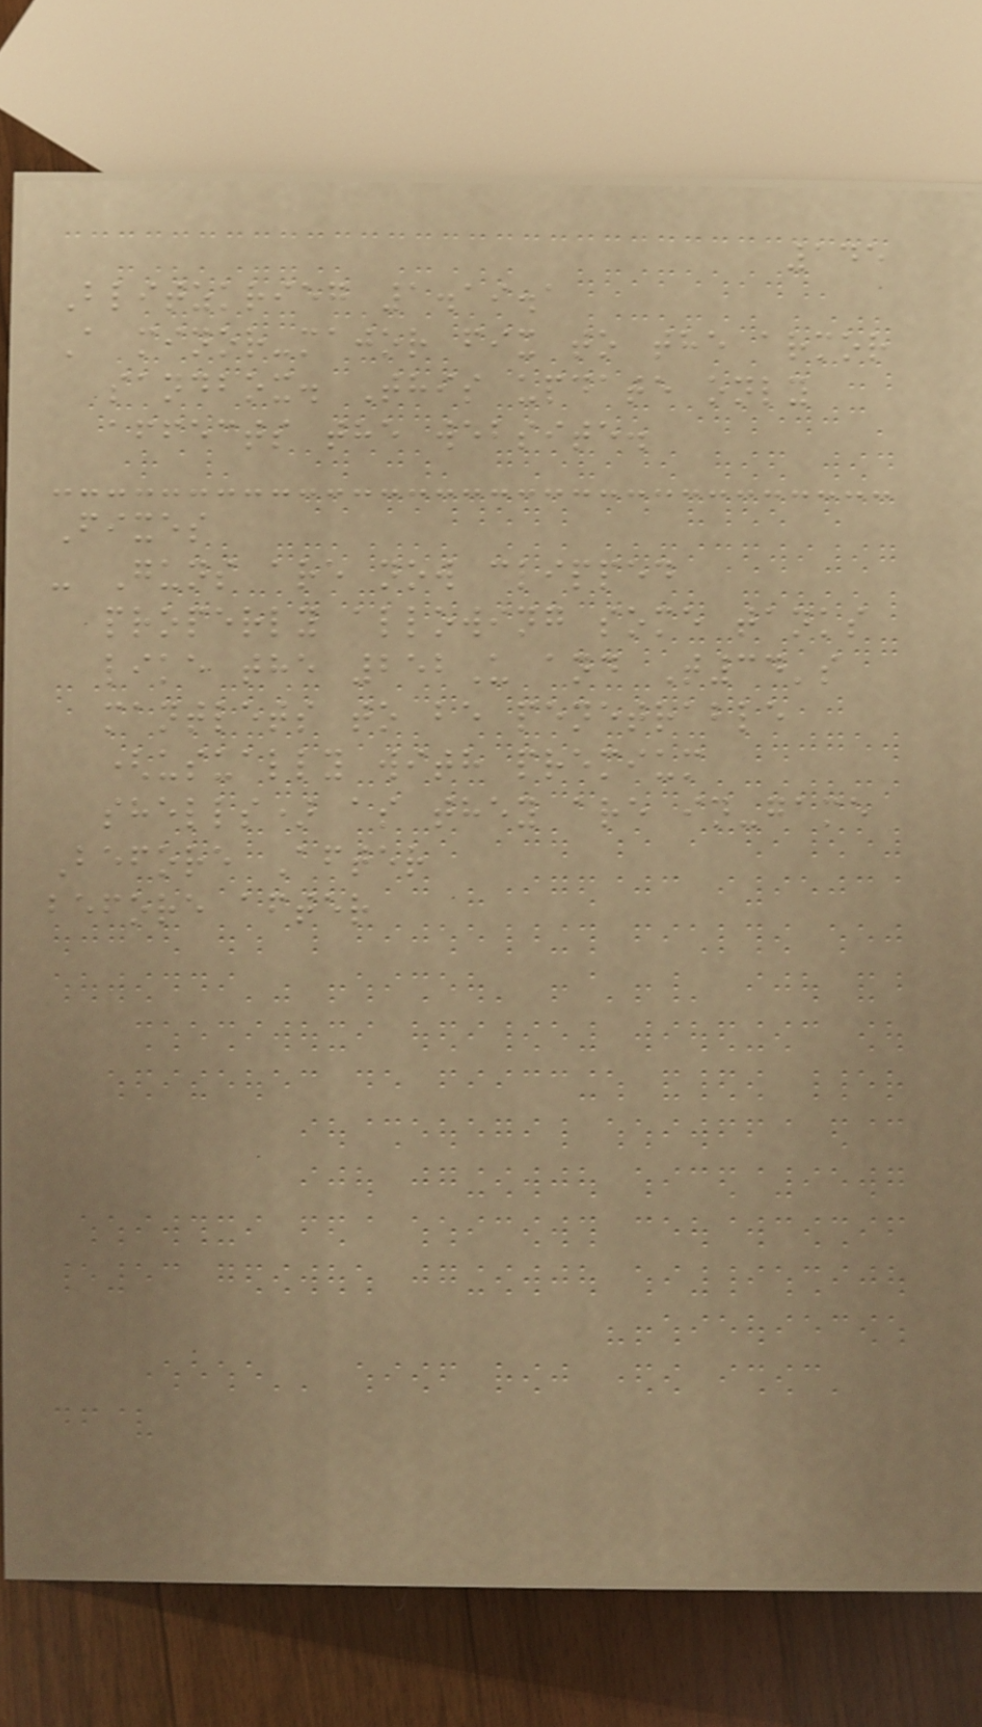145
Blitzkrieg 1.19.1
A minor-major fix to the armor
sandbox. This update only
affects the website.
Fixes
- Guns are now clipped
properly allowing some tanks
like the 252U and T34's
mantlets to be penetrable
(usually with premium
shells) as they are in-game
Before After
before after
